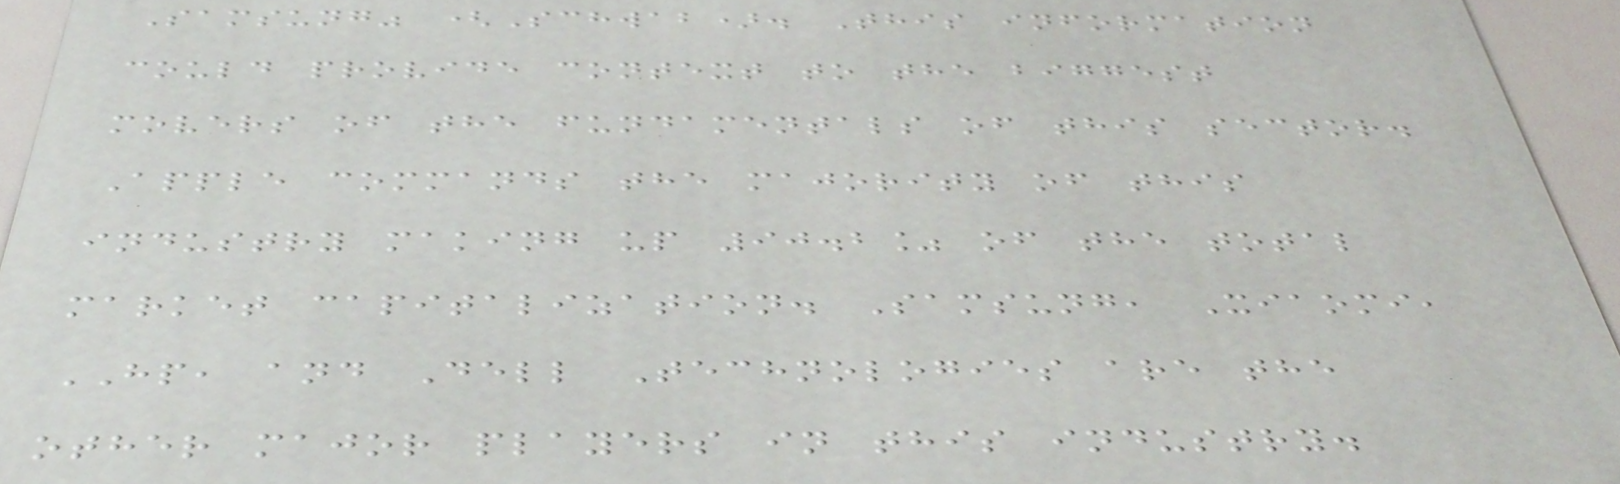Samsung" (Schwab). This information
could provide context to the biggest
movers of the fundamentals of this sector.
Apple commands the majority of this
industry making up 90.2% of the total
market capitalization. Samsung, Xiaomi,
HP, and Dell Technologies are the
other major players in this industry.
